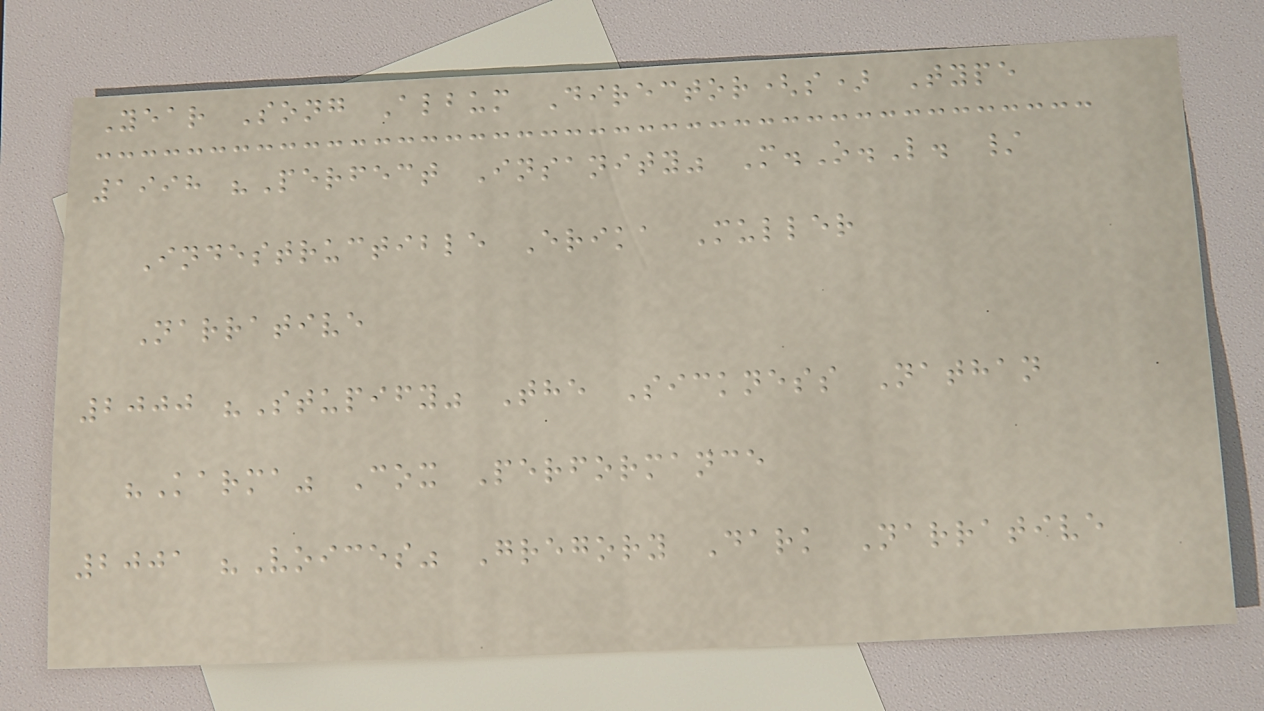Year Song Album Director(s) Type
1998 "Perfect Insanity" M.O.L. /
Indestructible Erika Muller
Narrative
2000 "Stupify" The Sickness Nathan
"Karma" Cox Performance
2001 "Voices" Gregory Dark Narrative
